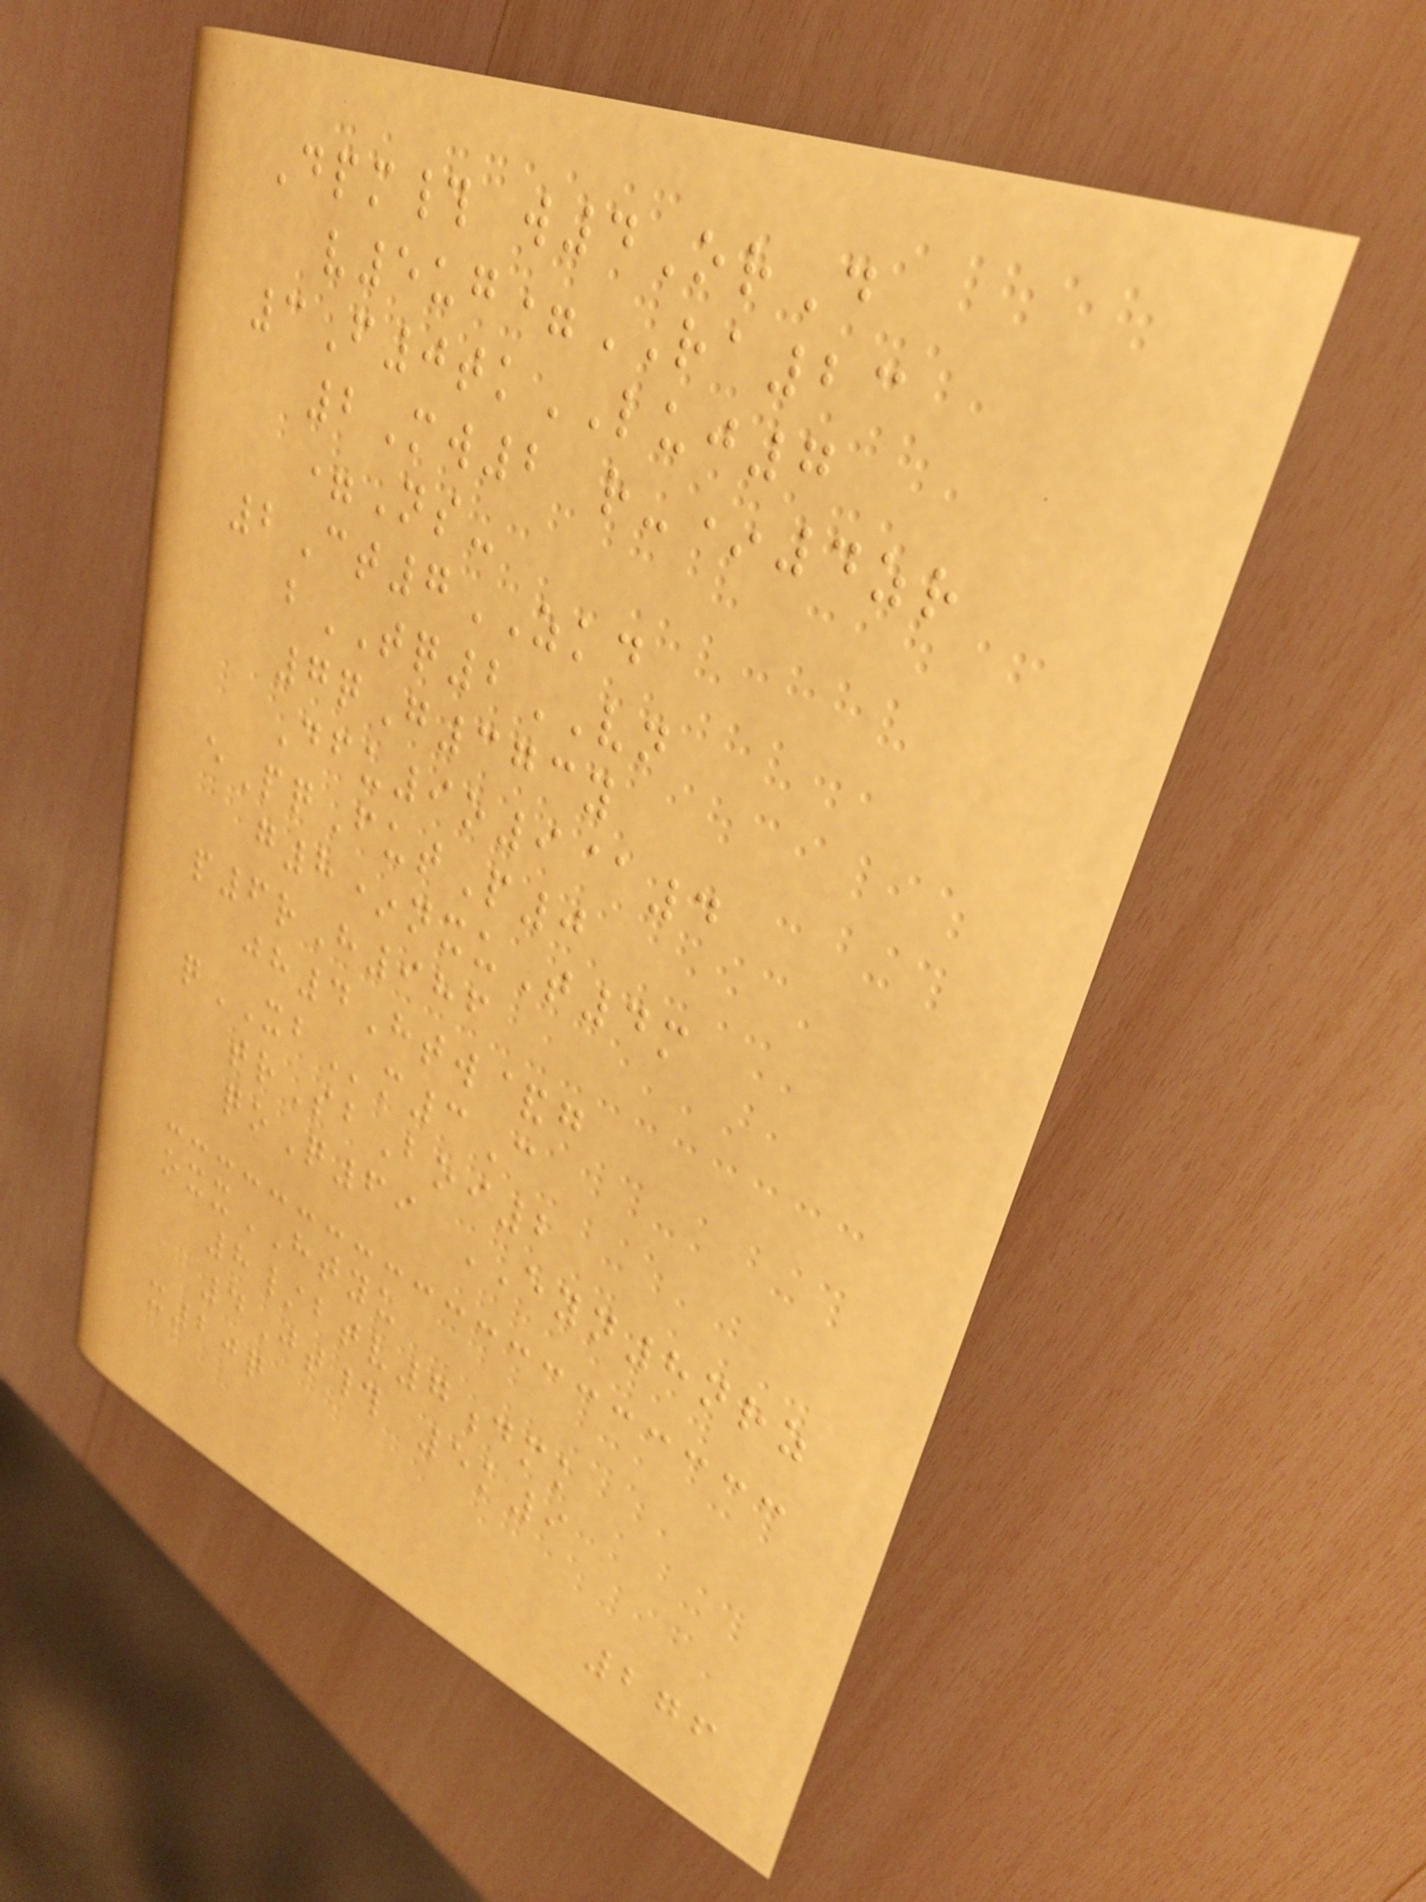Dpm# w4OrD
v5ug=RA23
3F0tkLUJ7
2Mw2 r-*4zr
=Ns-
2Ct7ZKD
bTQ2VN
7qG373y
Dfu9o9@4
ePqFutP0
g8*nxuT4m
p6rH986
jh4Htw&g
qXBm3C
trSbBoi2
qoQ69 EYN8nrz
oxxHTYU
8/btv7dmk
4Jt# 5k9
x20q
276
